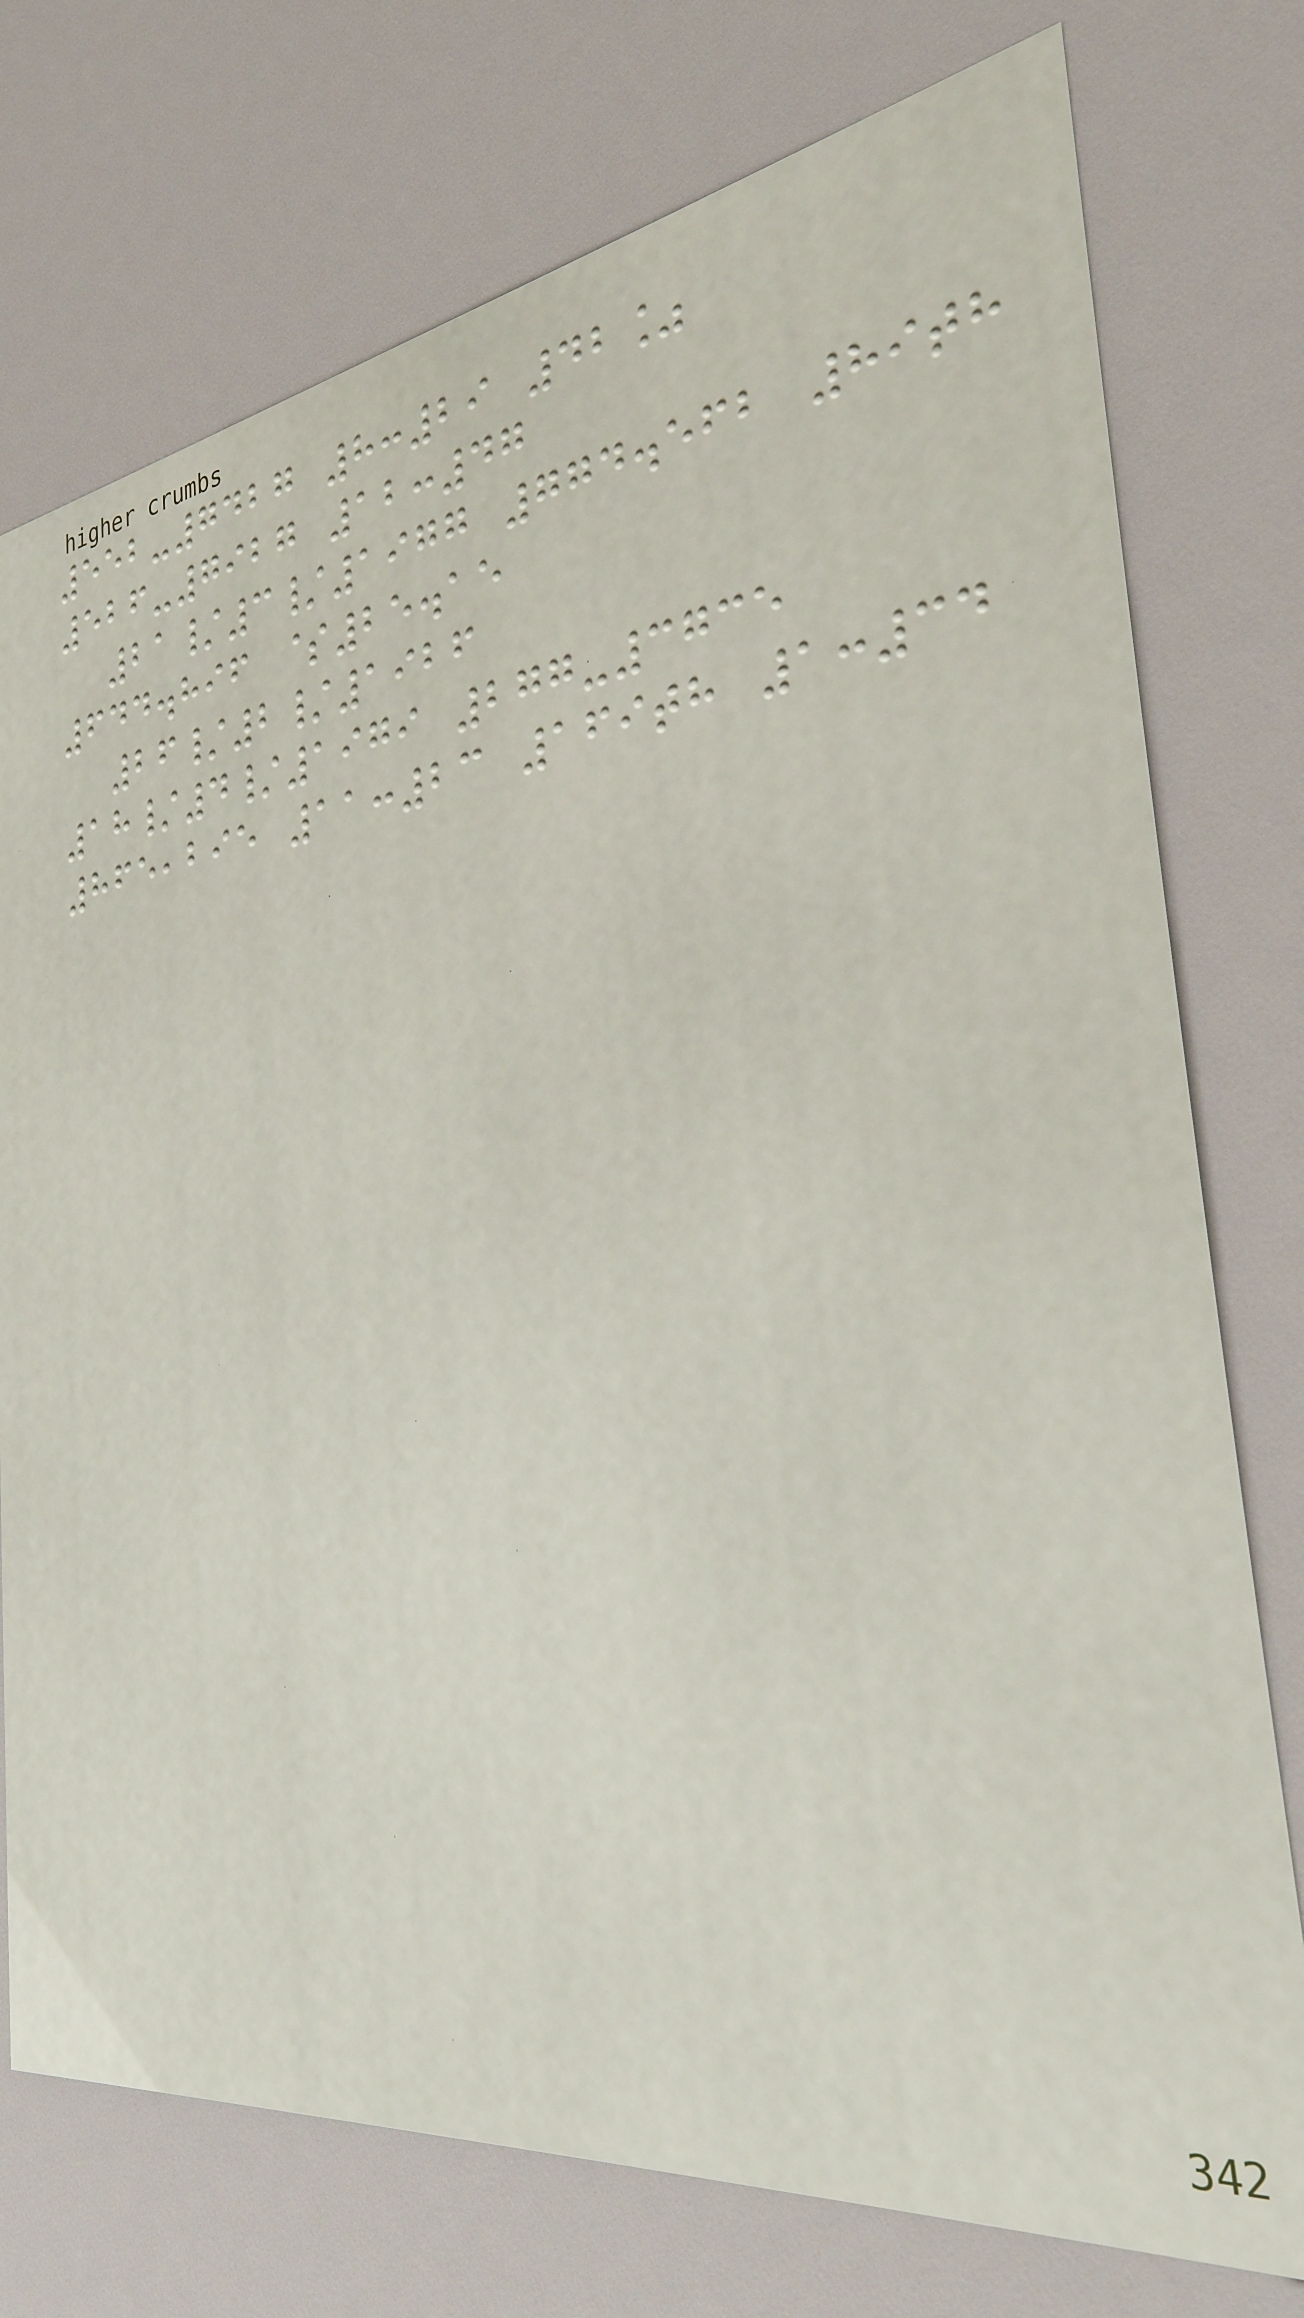552-7427 8:29 42%
526-7927 12:47
21/3/1977 774.562 89th
644.896 $25.15
26/2/1926
18/4/1979 277-3735
865,295 11:23 169th 1:34
